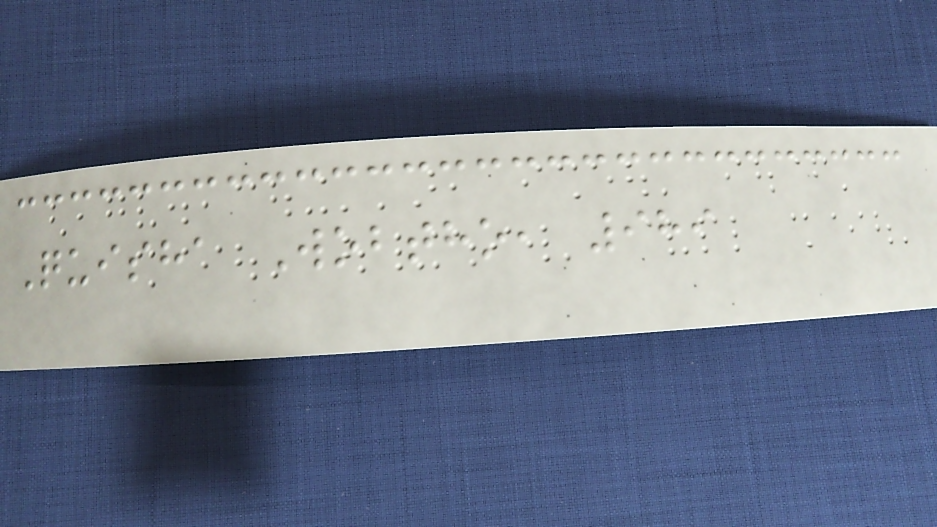Quisha Wobtho, 989
